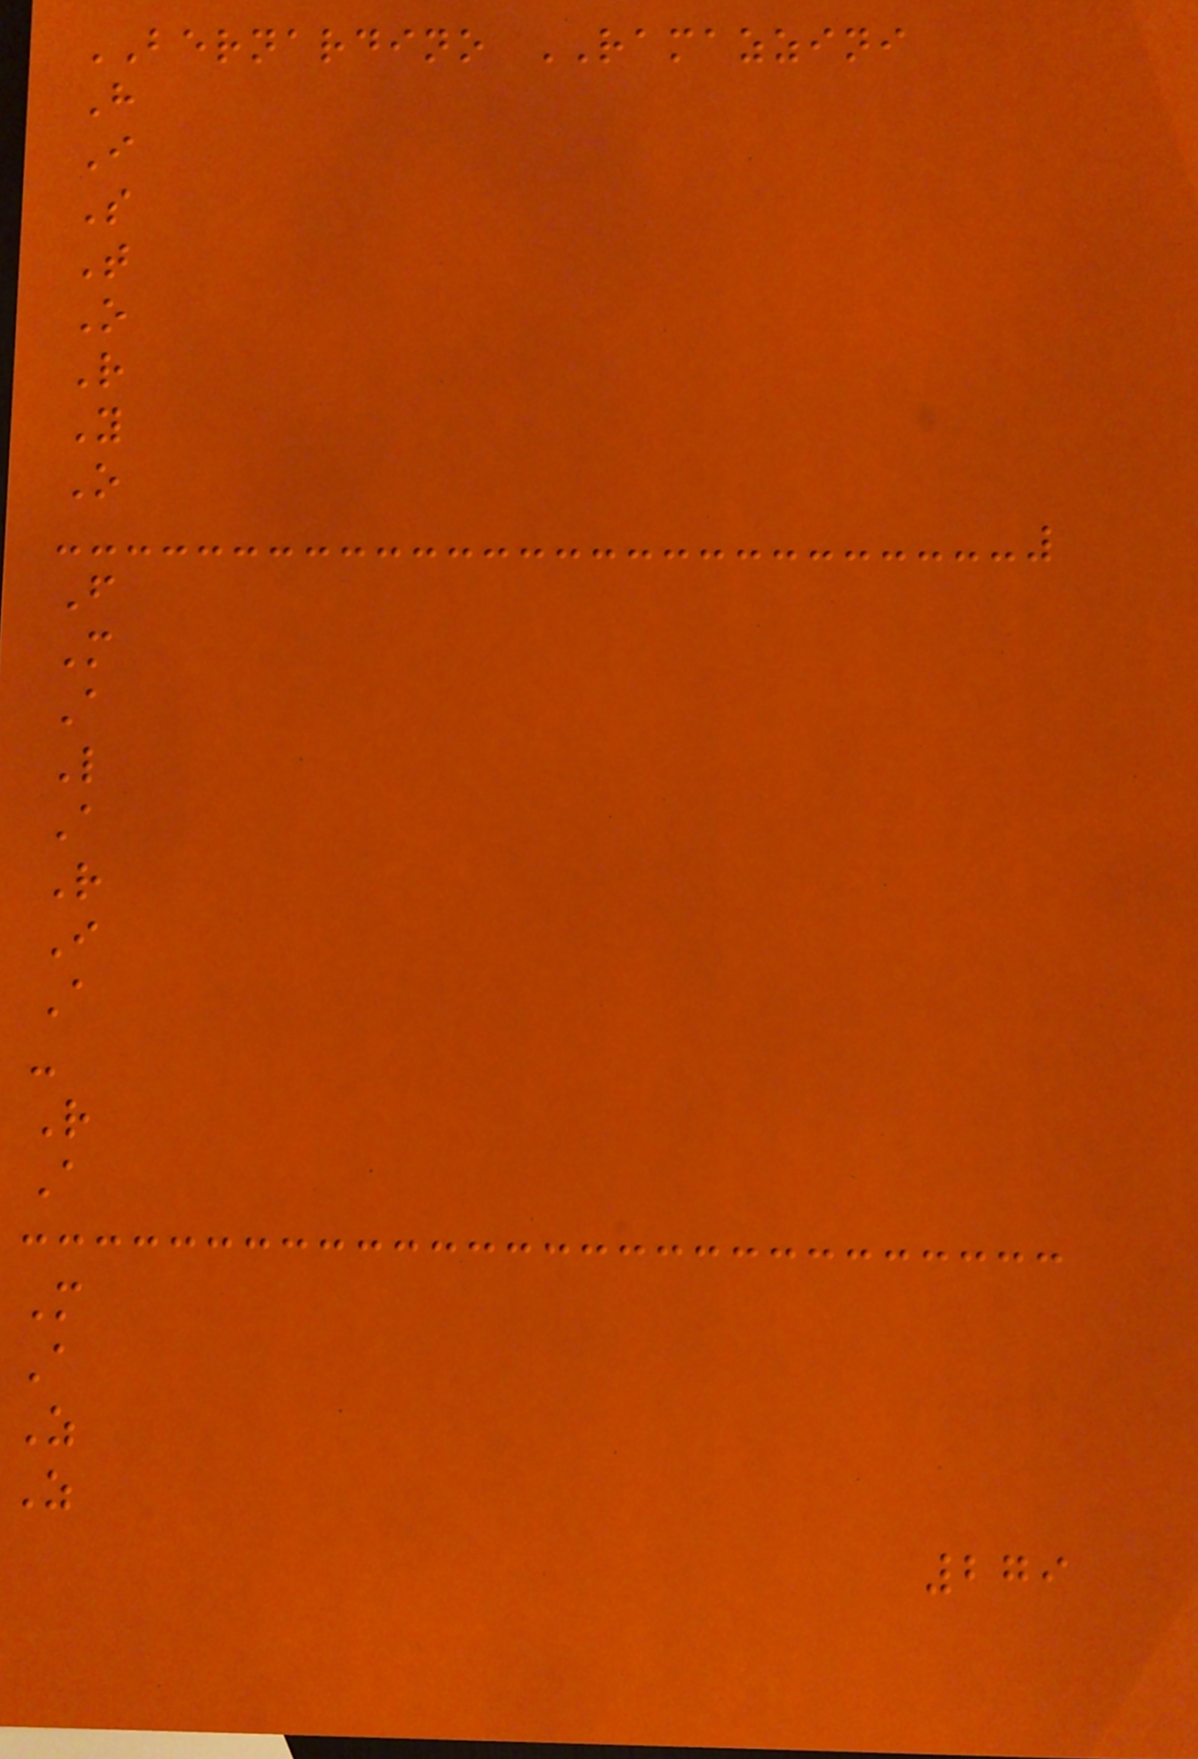BERNARDINO RAMAZZINI
H
I
S
T
O
R
Y
O
F
M
A
L
A
R
I
A
-
R
A
M
A
Z
Z
279
